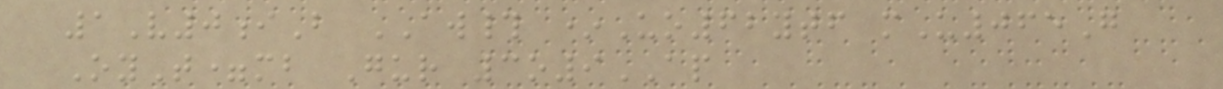1V0iB AW# *Uo62ytf mU065G
OyT=mb Gur 3o9AP
